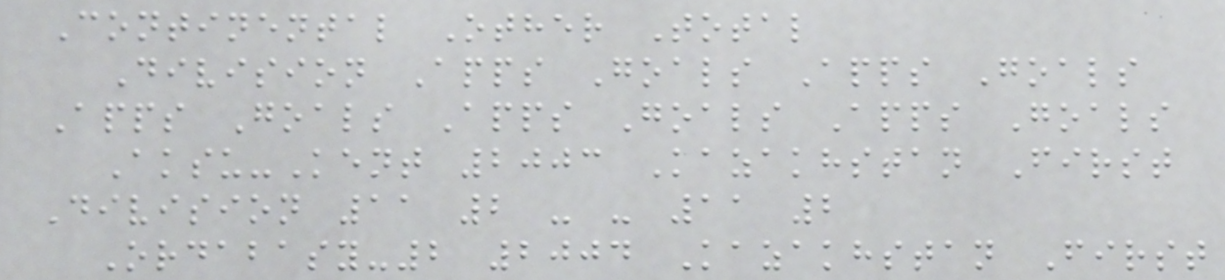Continental Other Total
Division Apps Goals Apps Goals
Apps Goals Apps Goals Apps Goals
Aksu-Kent 2003 Kazakhstan First
Division 11 2 - - 11 2
Ordabasy-2 2004 Kazakhstan First
